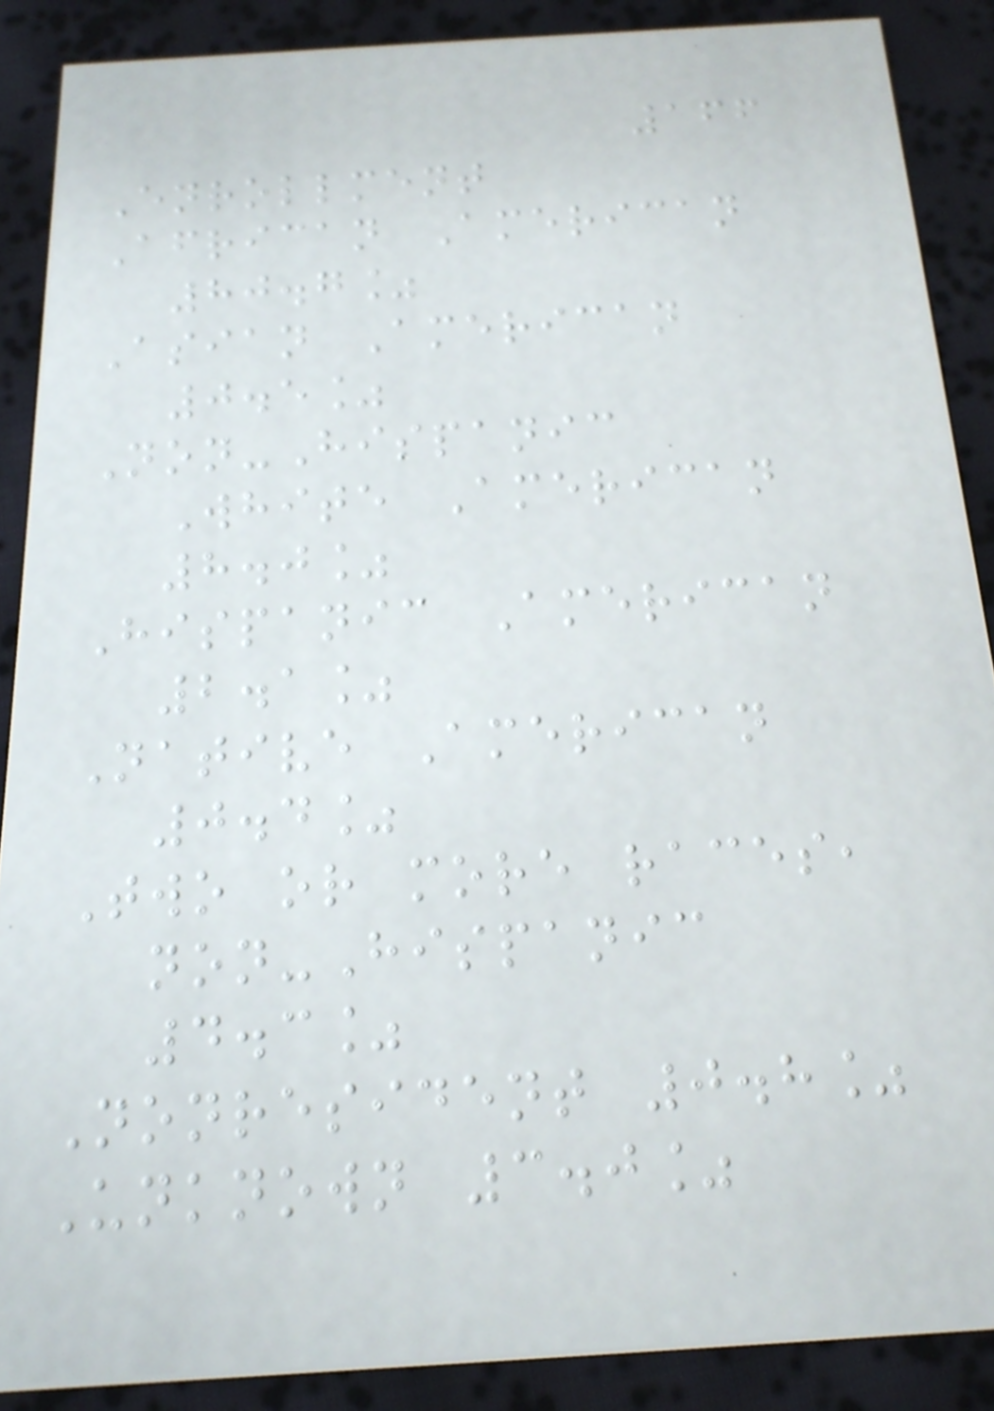166
Enrollment
African American
80.7%
Asian American
0.5%
Non-Hispanic
White American
8.0%
Hispanic American
2.1%
Native American
0.4%
Two or more races,
non-Hispanic
4.3%
Nonresident 0.8%
Unknown 3.0%
